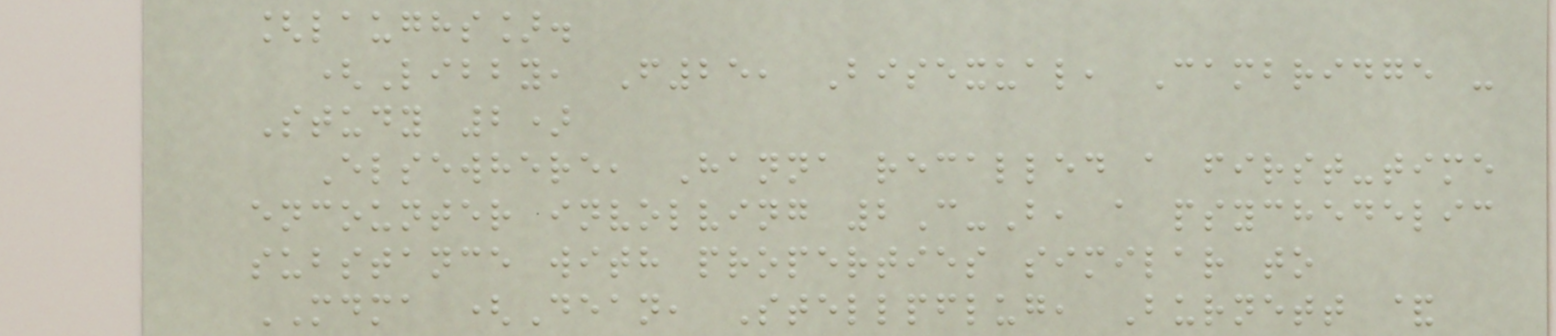[laughs].
(Libby, F25, Bisexual, Cambridge -
Study 2)
Elsewhere, Hanna recalled a first-time
encounter involving 2C-B, a psychedelic
substance with properties similar to
MDMA (Dean, Stellpflug, Burnett &
